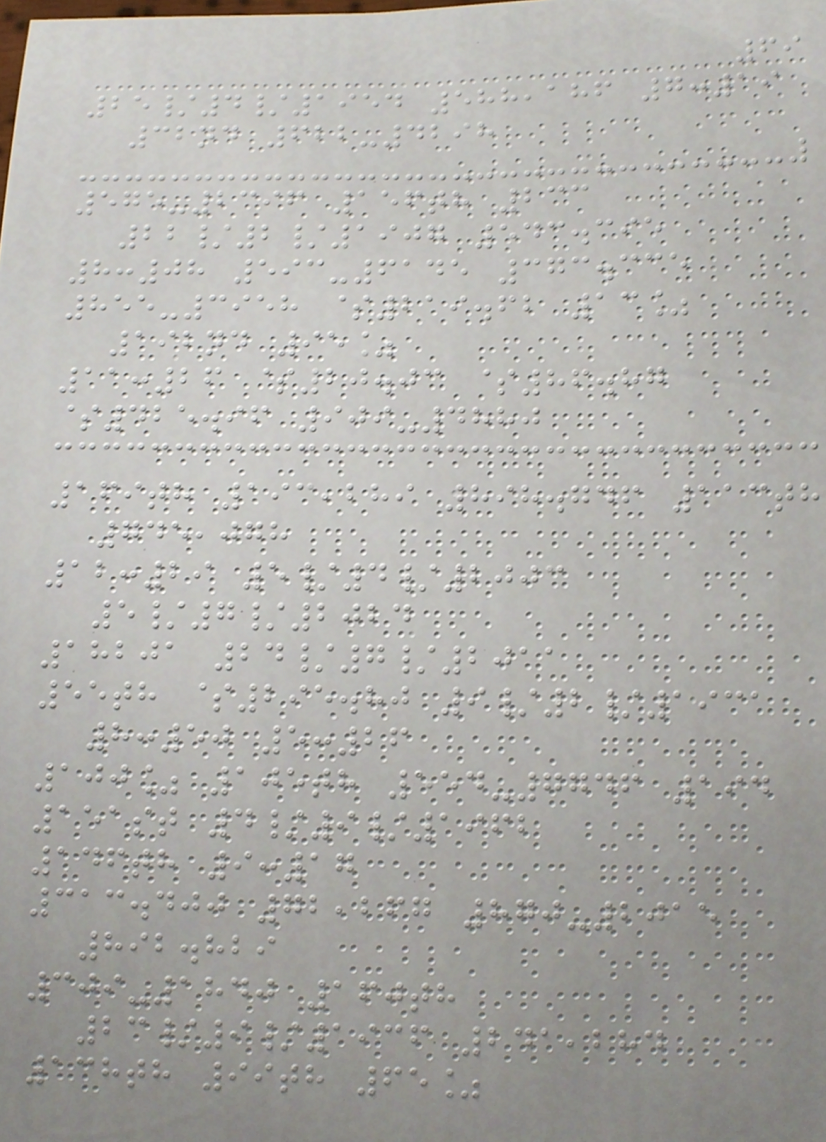69
25/4/1954 588,186 7:19
32nd 622-4298
575-2396 156th 233
22/2/1907 543.395
8:08 593-6145 373.335
855-3958 $219.62 13%
192nd 95%
11:26 $20.03 $86.87
$425.96 909-4880
169th 193,289 898.746 113th
745,078
12:29 5/4/2003
5/7/2024
18201 24/7/2011
55th $295.80 9/2/1931
8:50 5:26
100% 105th 554-7746 194
151st 4/9/1962
146th 9:17
313.400 72,267 870-2015
892.829
309-1840 160th
23/9/1936 241,284
138th 99th 65%
